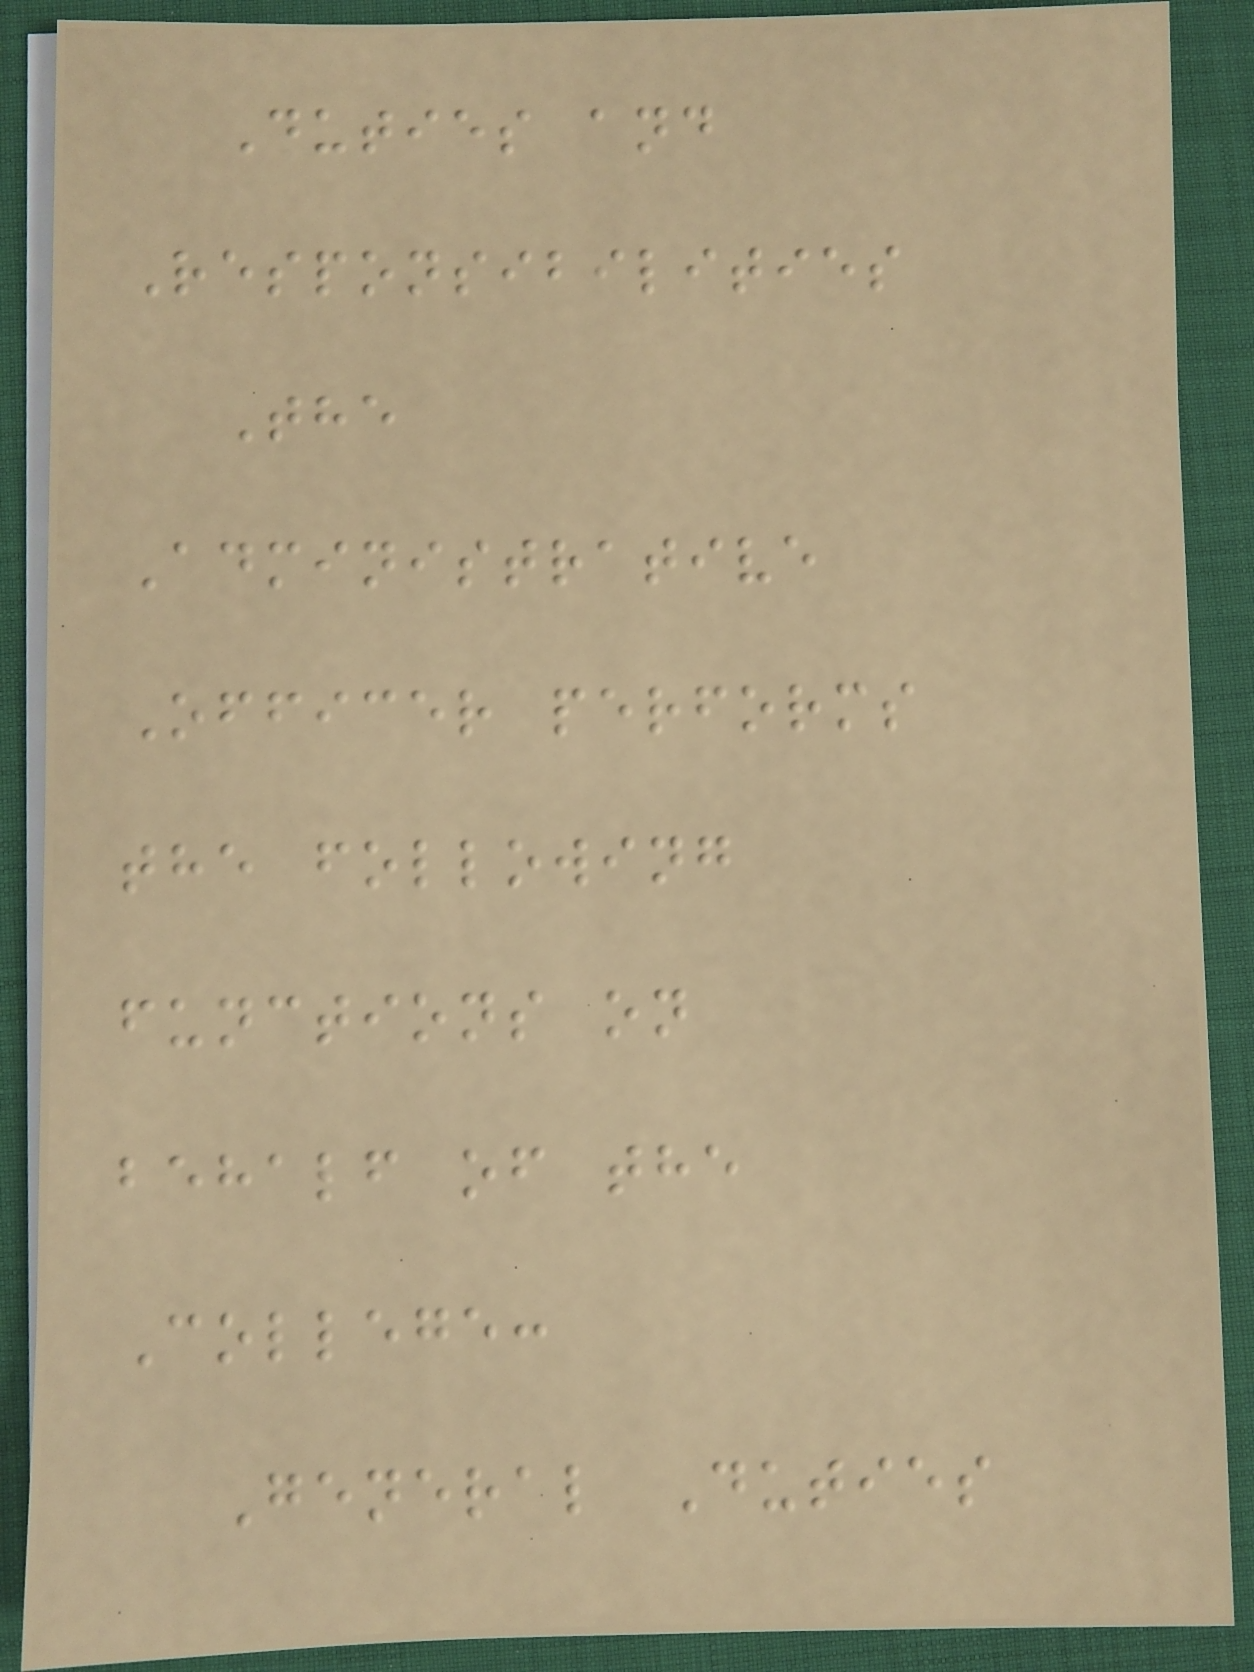Duties and
Responsibilities
The
Administrative
Officer performs
the following
functions on
behalf of the
College:
General Duties
